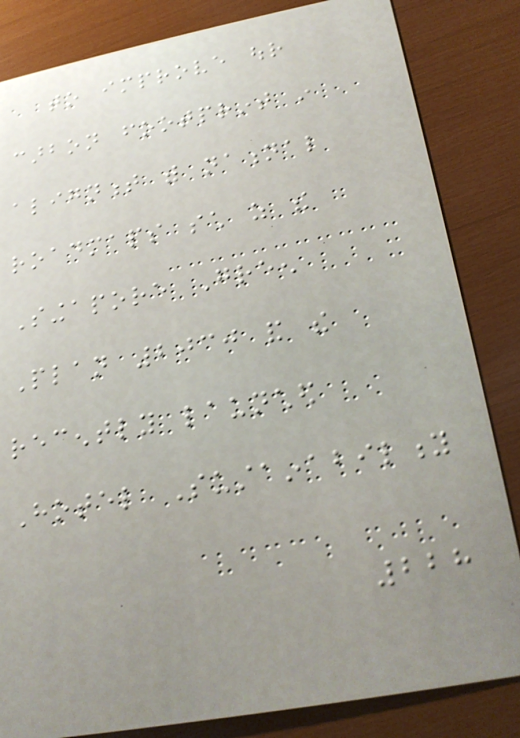to improve our
carbon footprint in
alignment with national
roadmaps such as the
Singapore Green
Plan 2030 and the
recently launched
Hotel Sustainability
228
